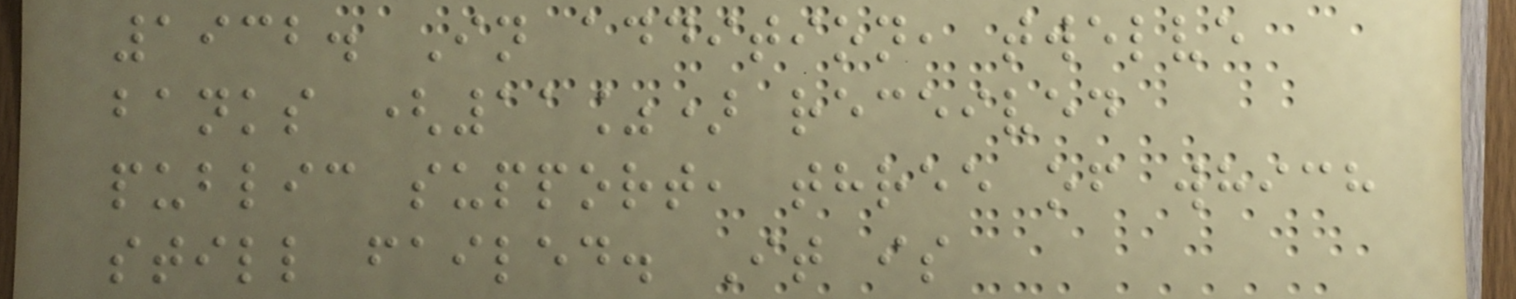1932. In addition, twelve
banks (11%) received
public support, three of which
still failed. It is
